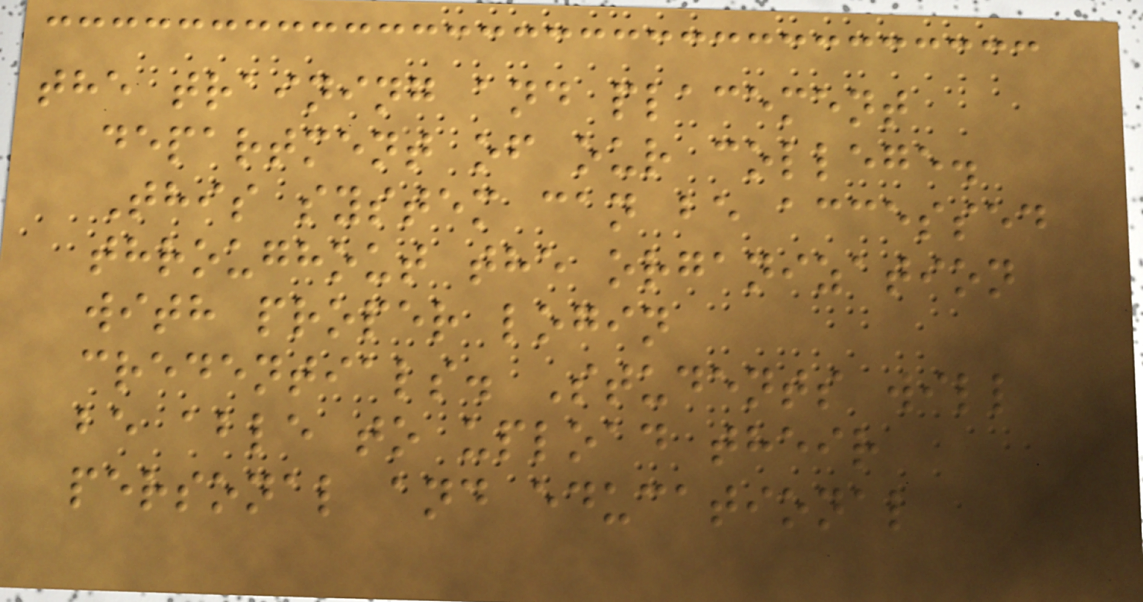the training and placement
department of our college.
This system can be accessed
throughout the organization
with proper login
credentials. Students will
be able to upload their
personal and educational
